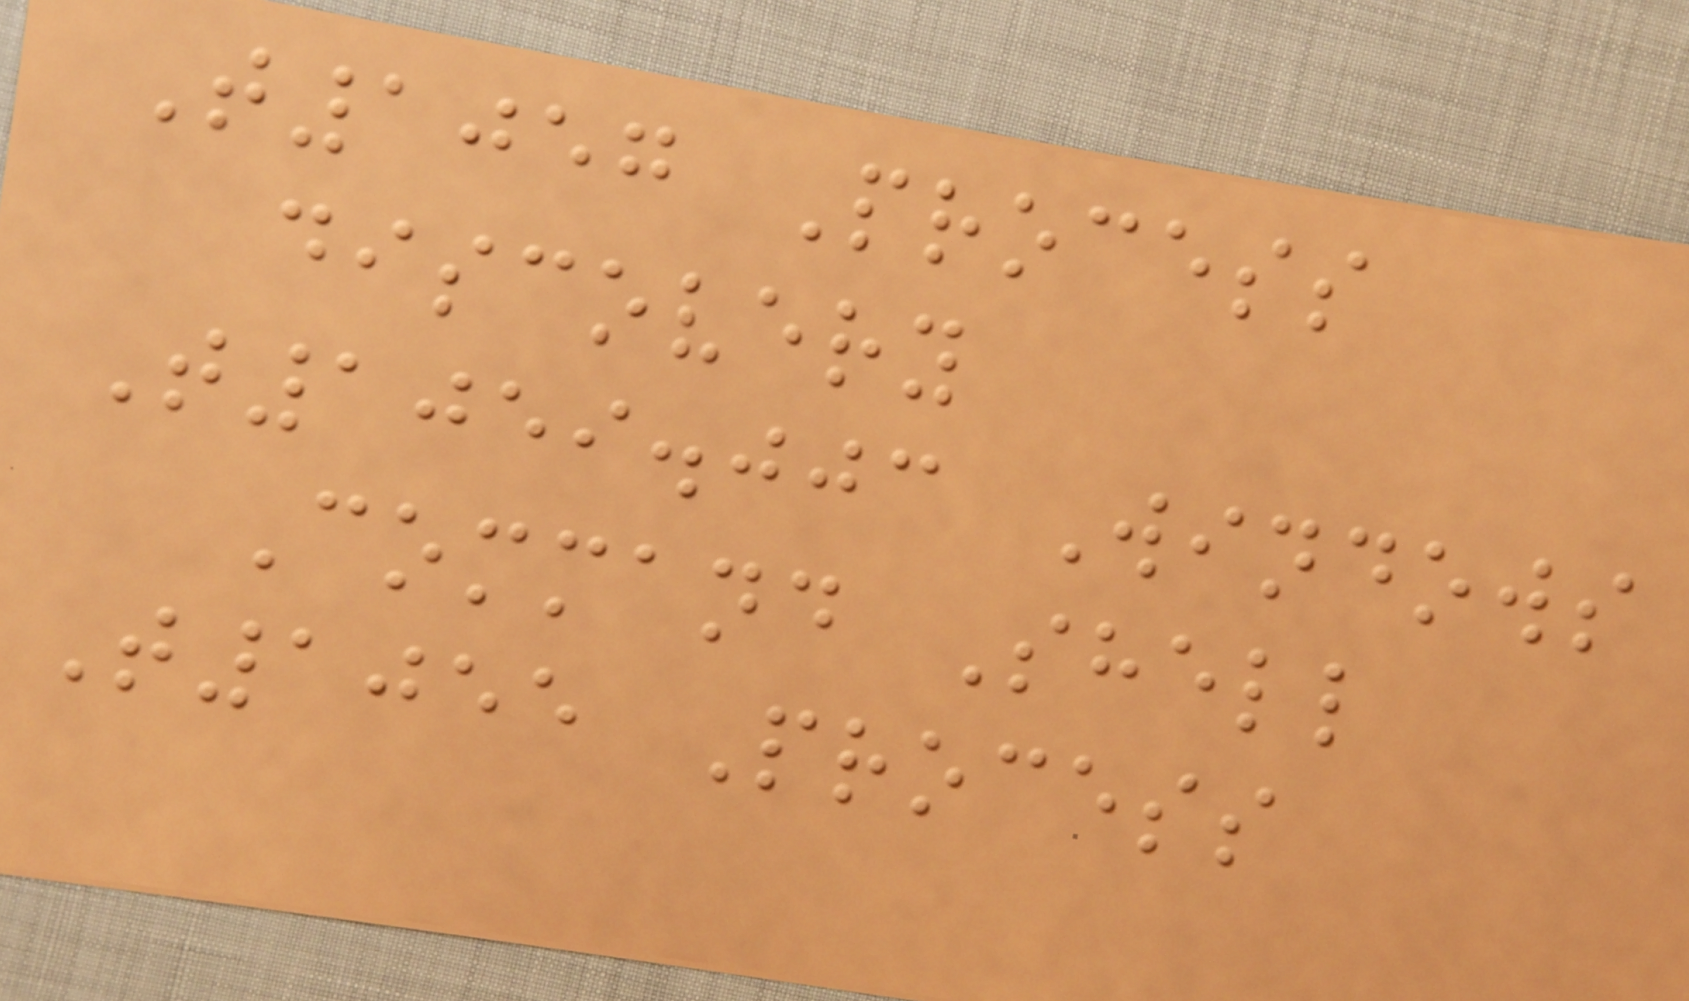T1057 Process
discovery
T1059.003 Windows
Command Shell
T1055 Process
